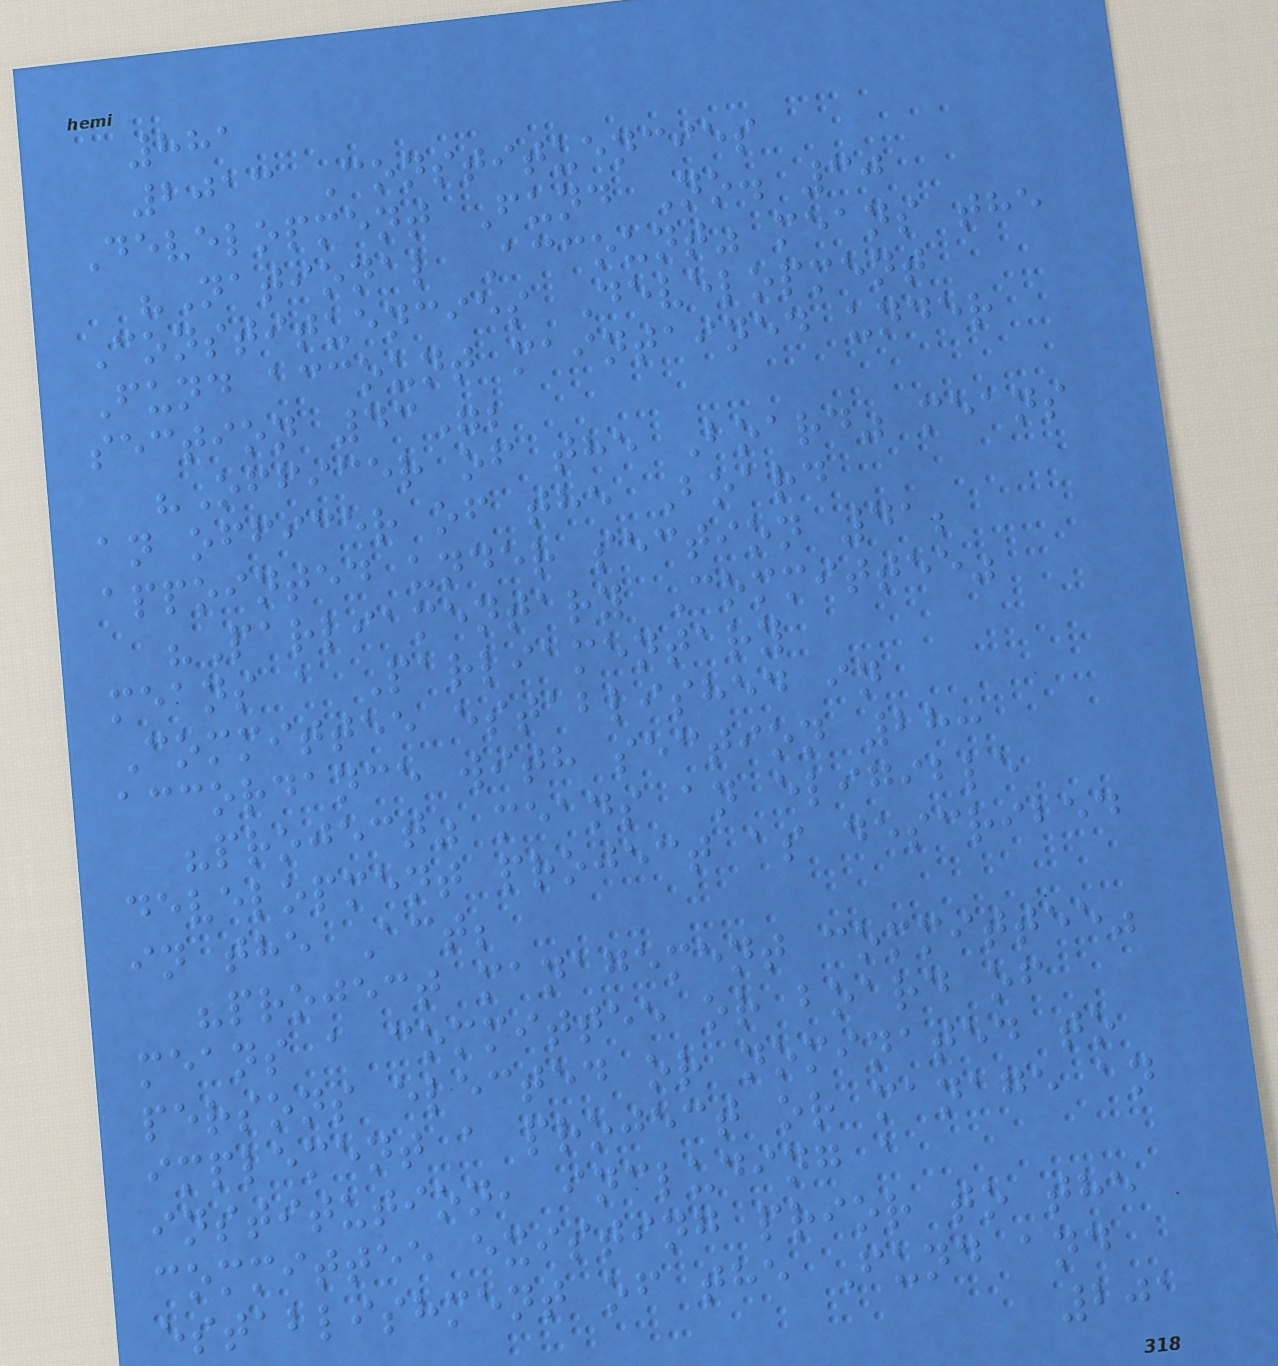881
2013 Constituencies
Development Fund No. 30
"National Account" means the
Constituencies Development
Fund account maintained under
section 43";
"Officer of the Board" means
an officer of the Board
appointed under section 41;
"Parliamentary Committee"
means a Parliamentary
Committee established in
accordance with section 28:
"project" means an eligible
development project as described
in the Act;
"project management committee"
means a committee or board of
persons elected or nominated to
implement a project or manage an
institution, including a
committee existing prior to the
establishment of the Fund and
201
